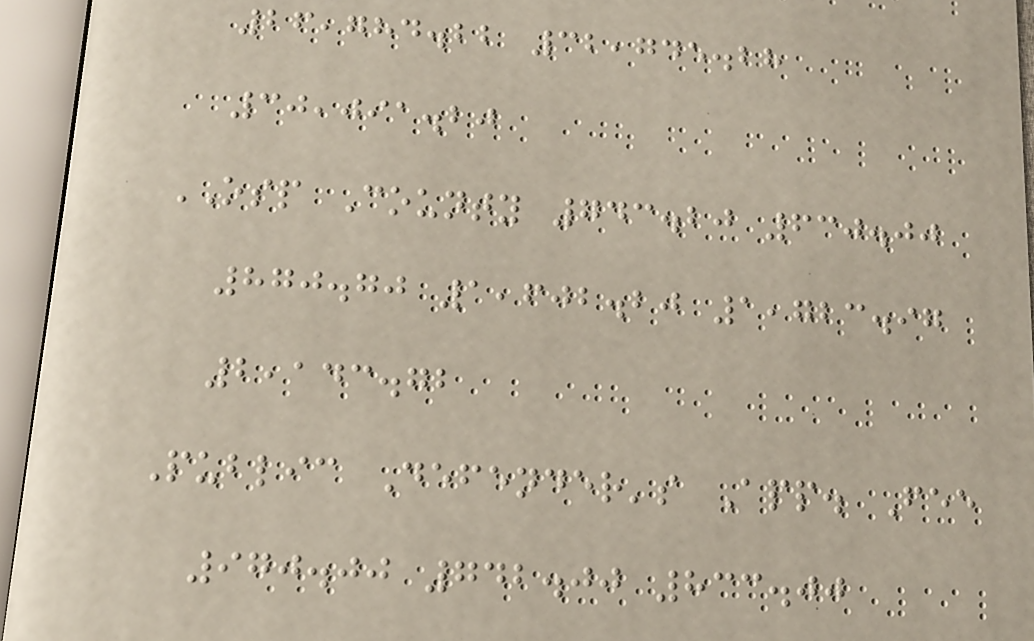26,784.22 32,745.28
30,091.20
OSP County 743.20 630.00
870.70 1,602.20 1,723.97
2,143.72
Public Defender's App. Fee
970.00 742.00 833.00
